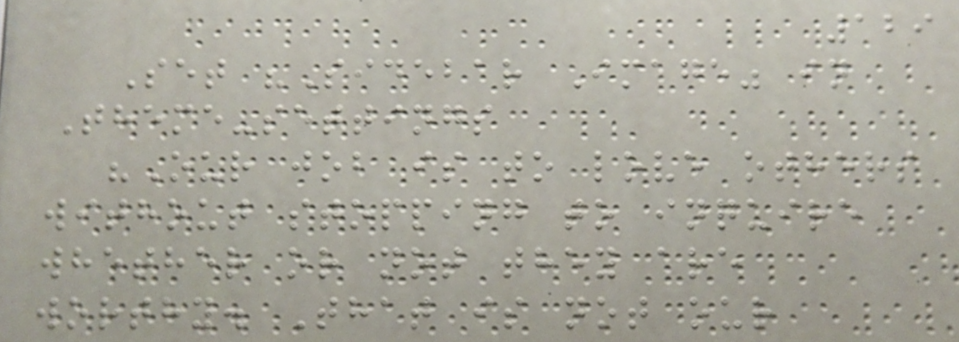129
Set "Sidebar Image" in
Theme-settings
"Our job is to love others
without stopping to inquire
whether or not they are
worthy. That is not our
